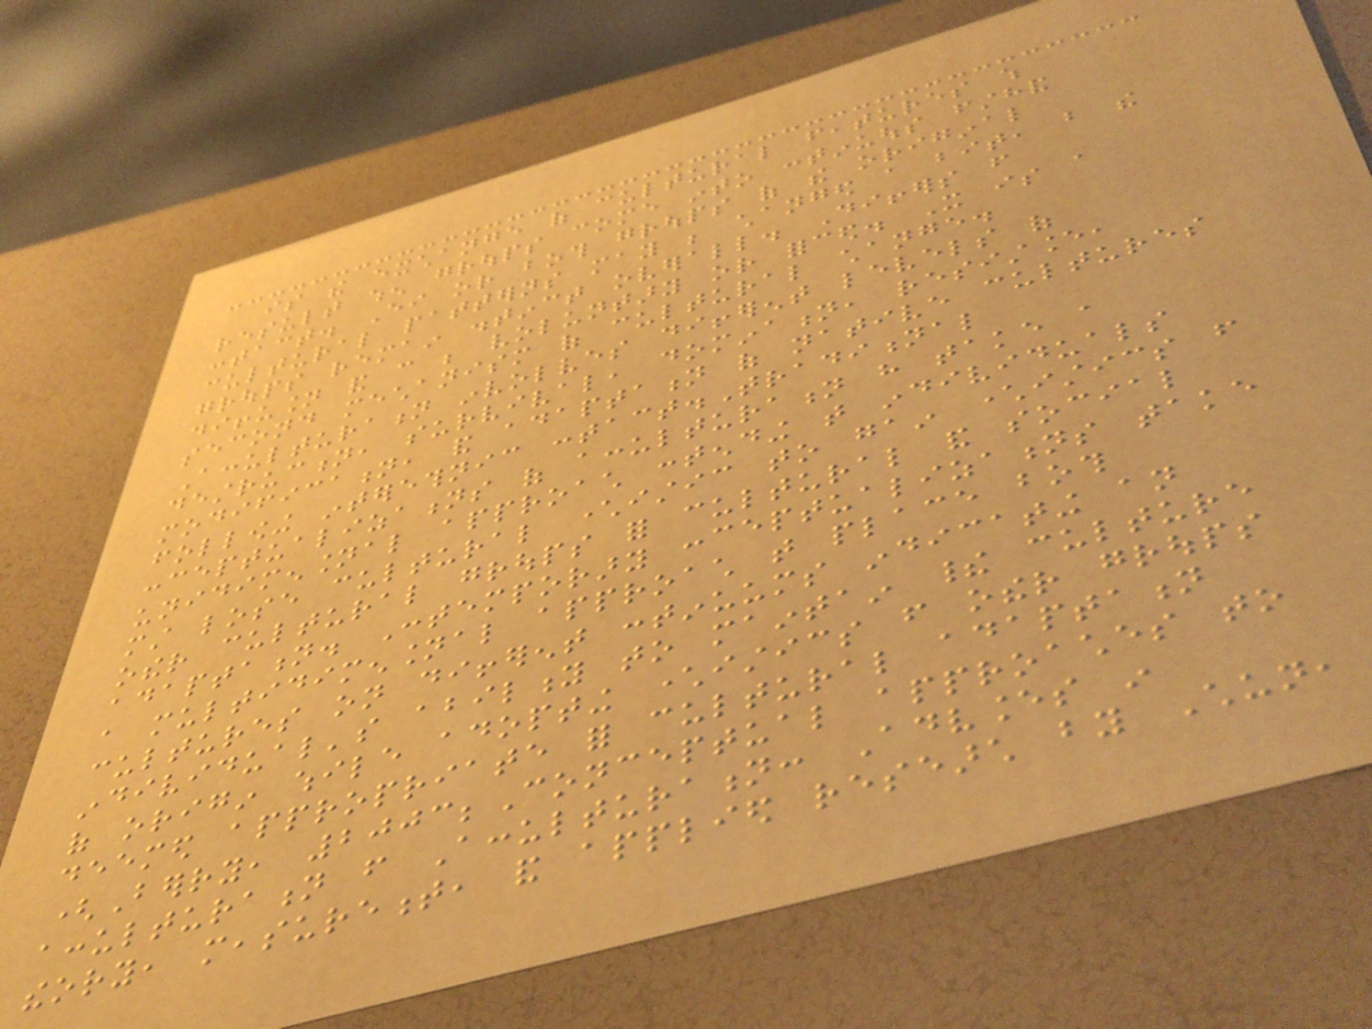is the exchange of cultural features which
result when groups come into continuous firsthand
contact. Either or both groups of the original
cultural patterns may be changed a bit, but the
groups remain distinct overall. Differs from
diffusion and can be voluntary or forced. It is a
second mechanism of cultural change.
Acculturation involves different levels of
destruction, survival, domination, resistance,
modification, and adaptation of native cultures
following interethnic contact.Traditional
conceptualizations of acculturation have take a
unidimensional approach contending that individuals
must lose cultural characteristic to gain characteristics from
other cultural groups for cultural and social
adaptation. Contemporary conceptualizations take
a multidimensional approach that place both
cultures on different continuums indicating an
individual's ability to maintain their culture
of origin while adopting characteristics from other groups
deemed appropriate for cultural adaptation
(Berry, 2003;Conceptual approaches to
acculturation from Acculturation: Advances in
theory, measurement, and applied research by Chun,
